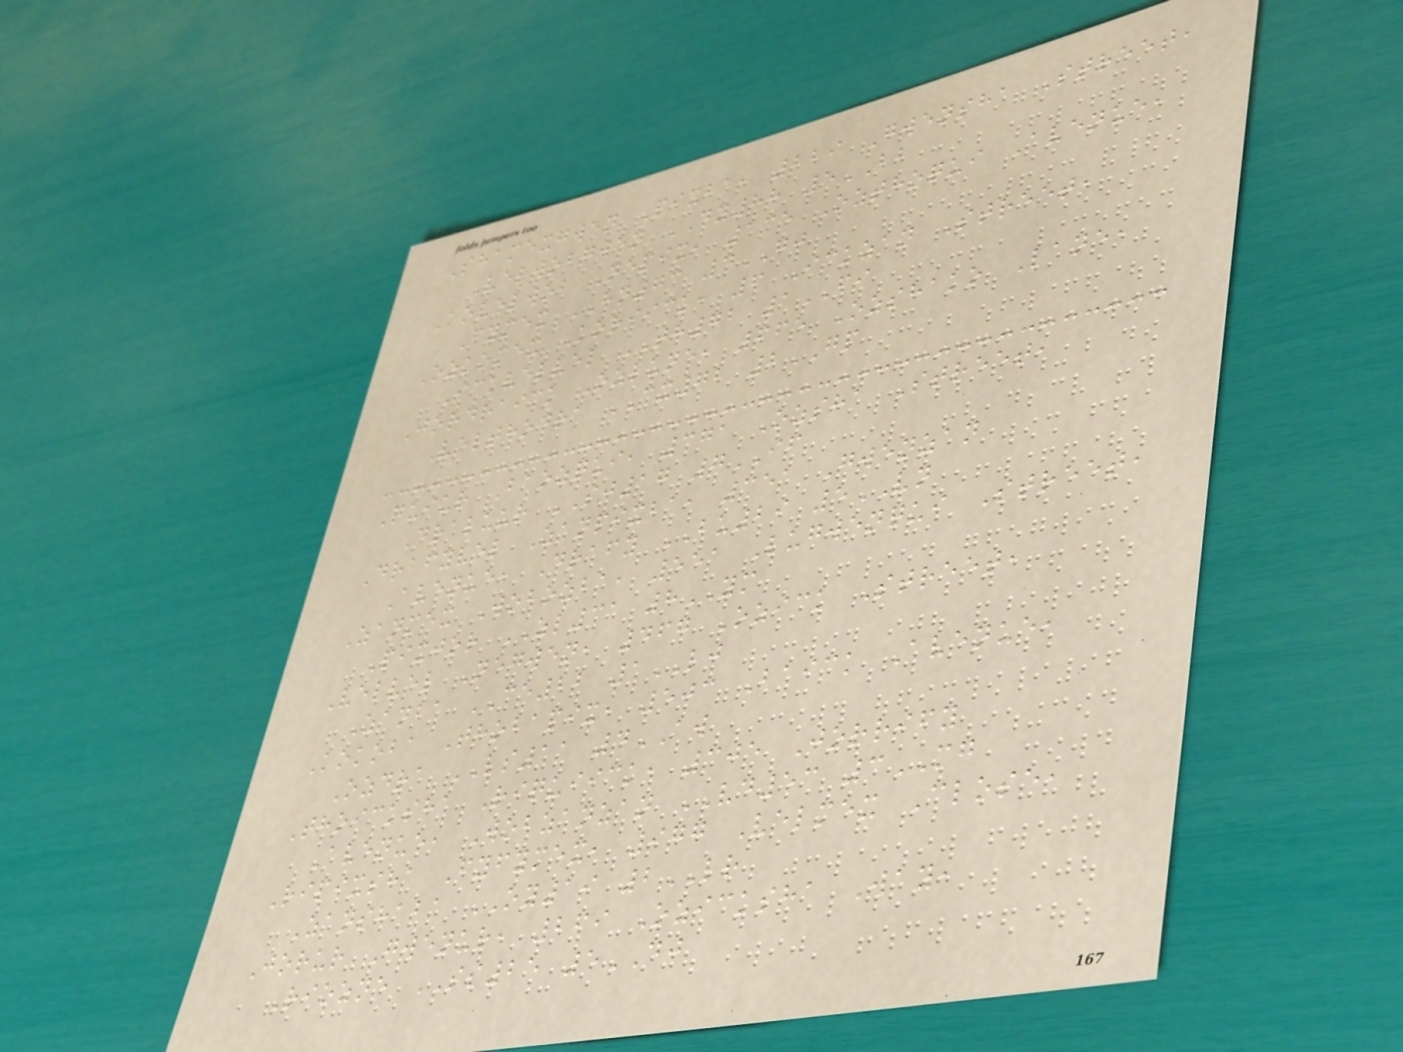Shamexgwen Pixba, 229 Gwensha Street,
Velwobgwen DY88 5BB
Kovelwob Nepix, 135 Ozthoqui Avenue,
Fymex HN73 4GJ
Ozkomex Koriick, 6 Ickzan Street,
Ickvelvel TH72 1FI
Jordraick Ozlune, 665 Ozshako Lane,
Velthodra CX72 2GP
Quiur Baozqui, 371 Ozsha Street,
Draluur SJ17 7IF
Drafyvel Zanpixba, 351 Gwenzan
Avenue, Drafy BU29 5VN
Zanmex Wobozba, 551 Lugwenqui Street,
Pixjor ZL31 8YM
Velvel Negwen, 467 Ozick Street,
Zanba CE22 1LJ
Kokoba Thobapix, 503 Baick Avenue,
Ozdra LS11 4AW
Thoicksha Riquiick, 305 Jorrify
Avenue, Wobzanzan VD53 3MG
Ripixsha Fyfymex, 977 Velmex Close,
Zanshaba OY19 2LR
Jorur Gwenur, 269 Ozicksha Way,
Riozne SS25 5DJ
